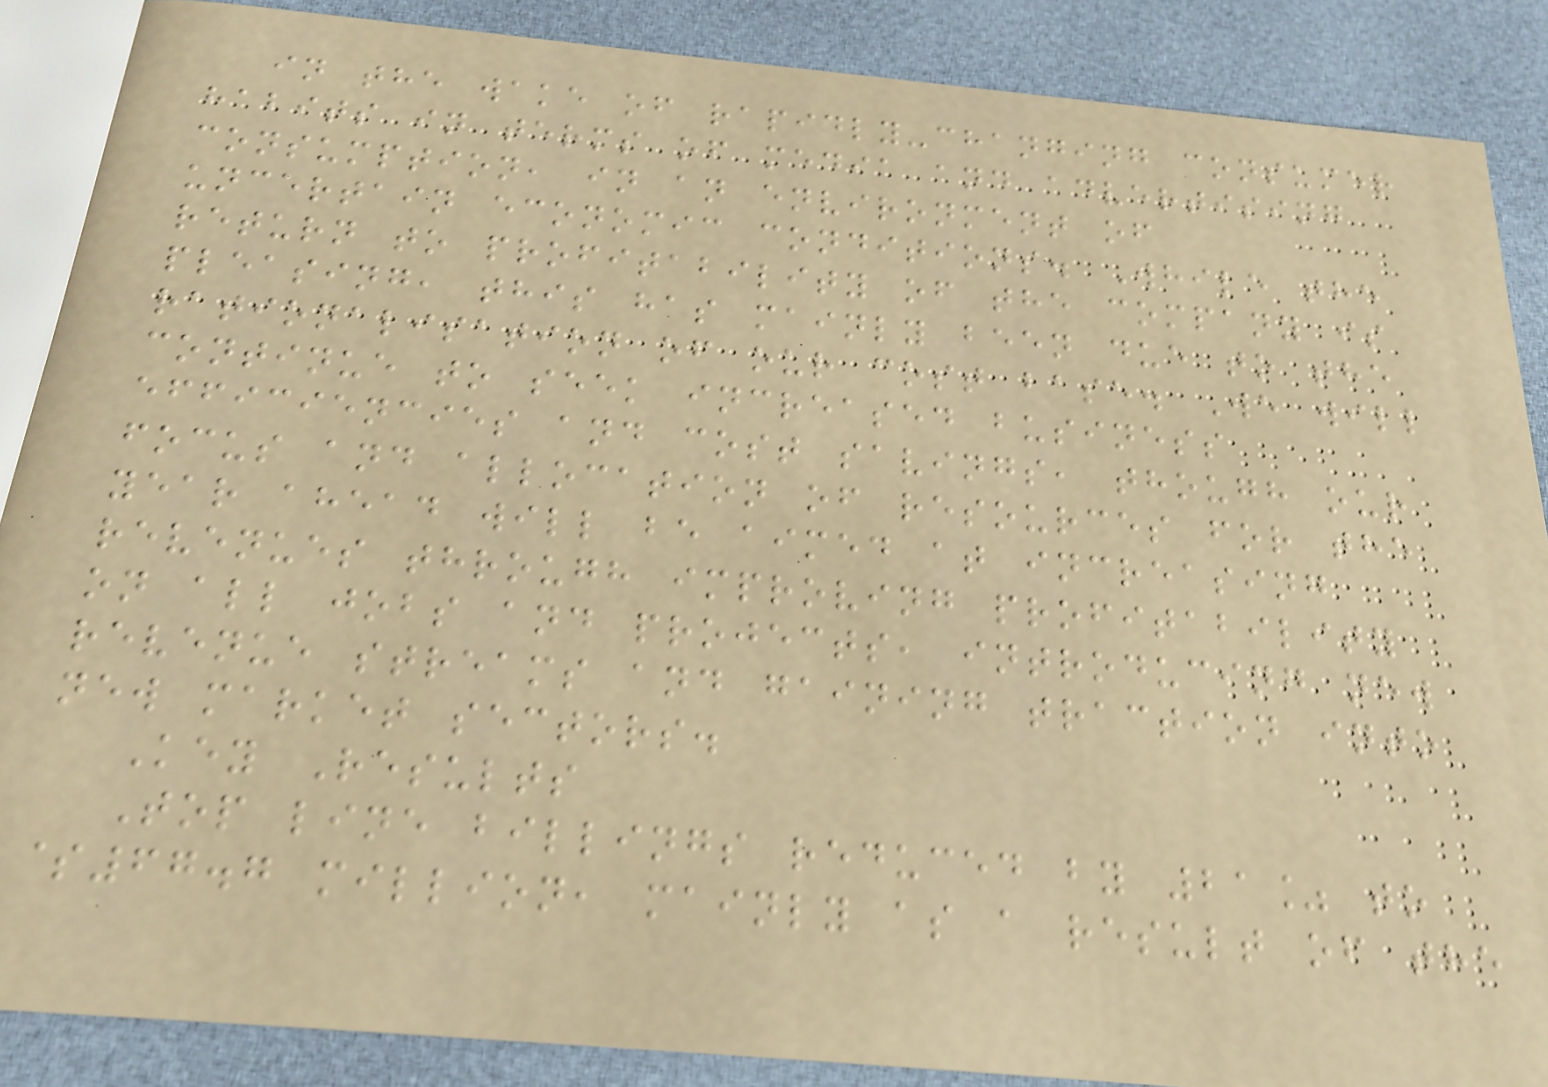in the wake of rapidly-changing consumer
habits in terms of media and advertising
consumption, in an environment of
uncertain economic conditions. While the
return to profitability of the company is
pleasing, this has mainly been due to the
rationalisation of our cost base. We will
continue to seek increased business
efficiencies and cost savings, though our
focus and allocation of resources for the
year ahead will be aimed at increasing
revenues through improving profitability
on all jobs and projects, introducing new
revenue streams and gaining traction into
new market sectors.
Key Results
Top line billings reduced by 21% to
$67.7 million, mainly as a result of the
